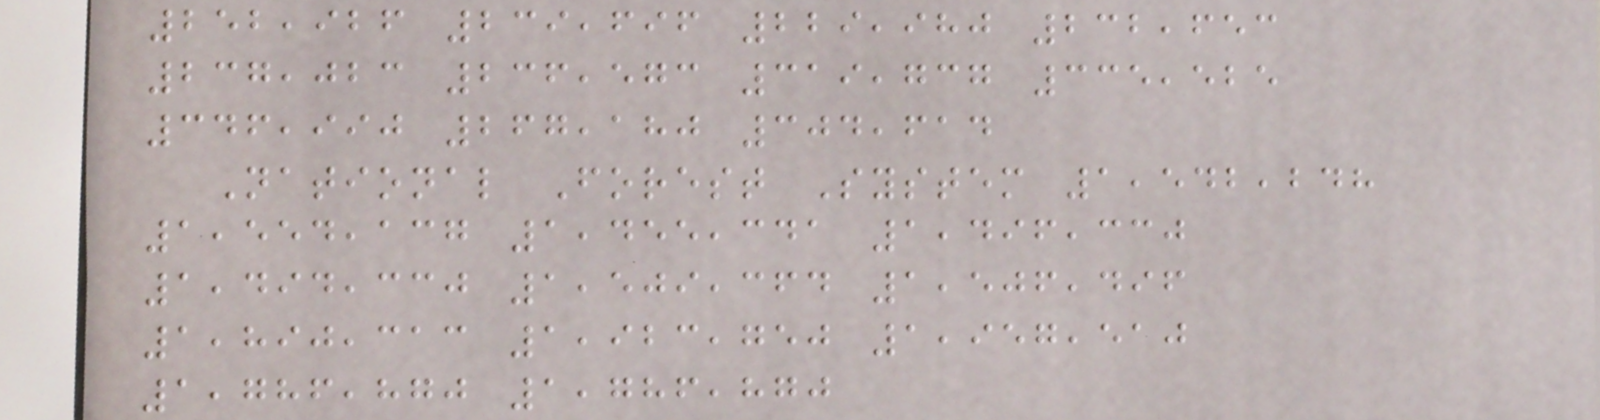252,926 239,696 229,980 232,653
237,023 236,573 319,737 335,525
346,990 267,180 304,614
National Forest System 1,542,248
1,554,137 1,455,341 1,496,330
1,494,330 1,509,364 1,506,496
1,890,313 1,923,750 1,957,510
1,786,870 1,786,870
